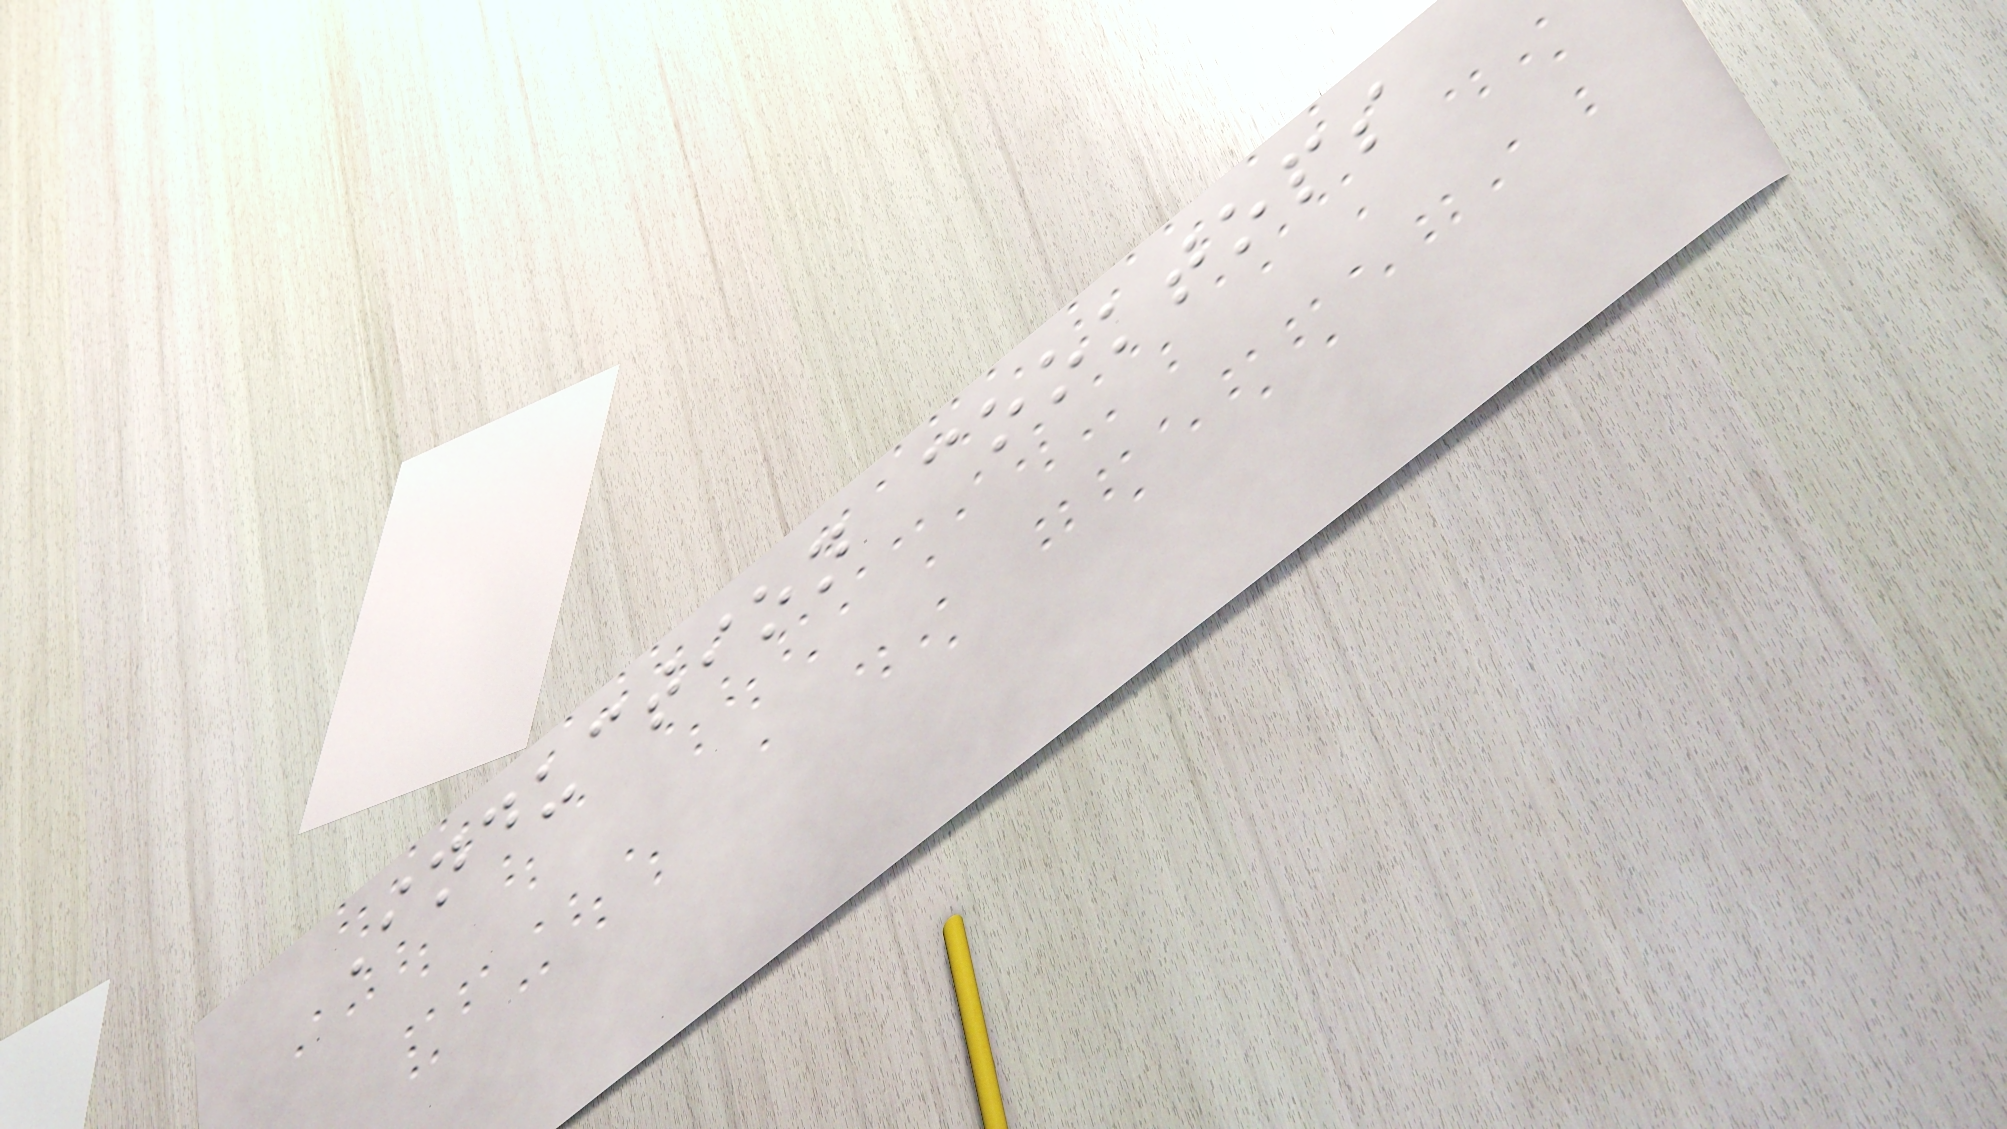Induction cooktops
